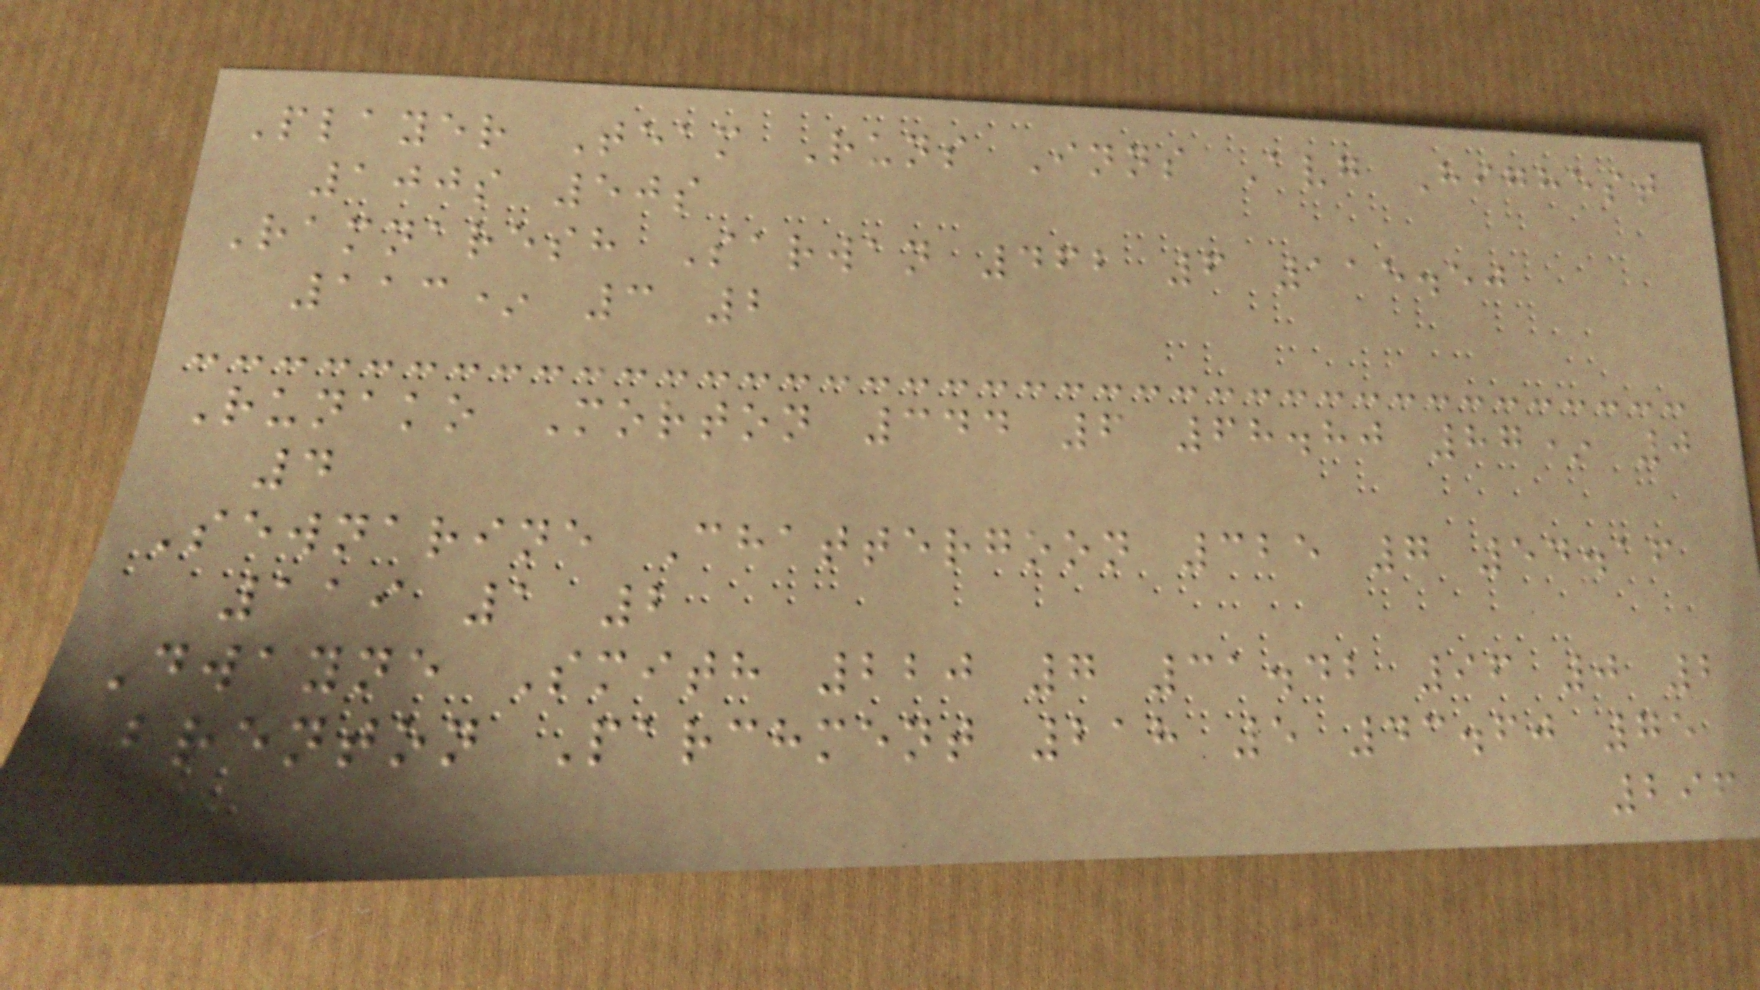Player Team Runs Inns Avg Highest
100s 50s
Ramnaresh Sarwan 462 6 115.50
113* 3 2
Runako Morton 344 6 68.80 87* 0
4
Sewnarine Chattergoon 325 7 54.16
119 1 2
Dwayne Smith 220 7 31.42 96 0 2
Brenton Parchment 218 5 43.60 75
296
